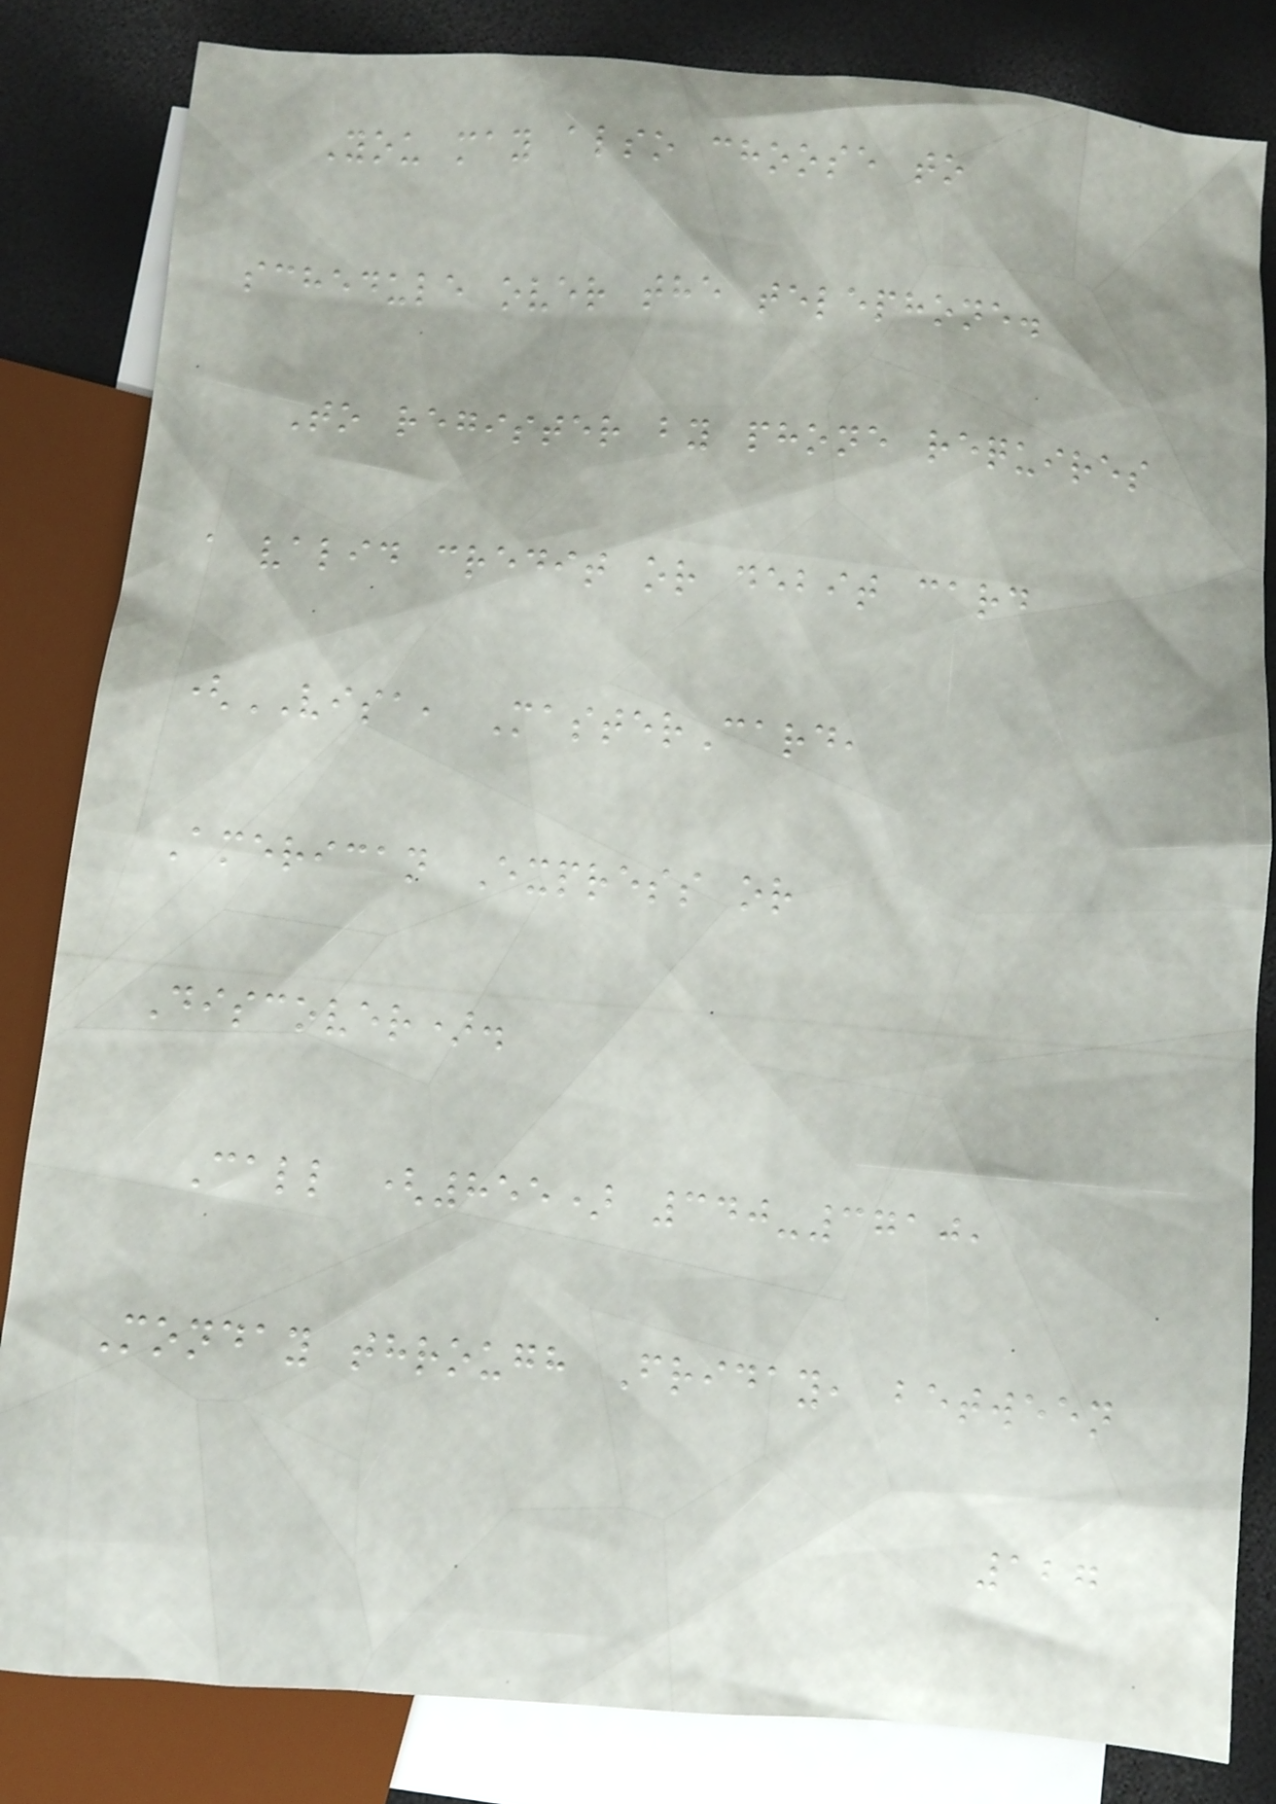You may also choose to
schedule over the telephone.
To register by phone requires
a valid credit or debit card
(VISA, MasterCard,
American Express or
Discover).
Call (855) 340-3710,
Monday through Friday, between
127
